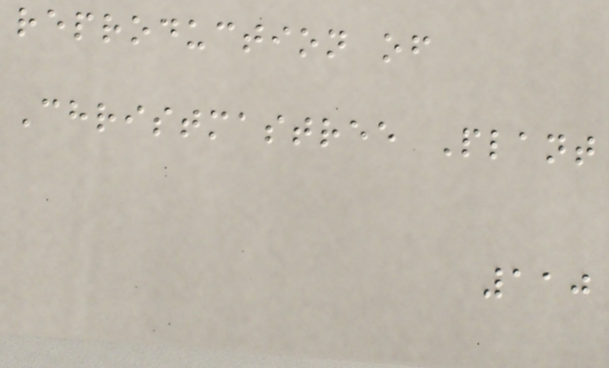reproduction of
Christmastree Plant
110
